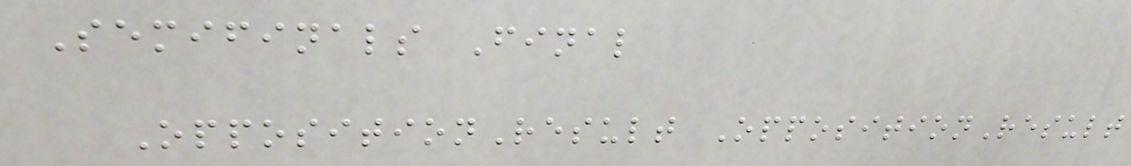Semifinals Final
OppositionResult OppositionResult
